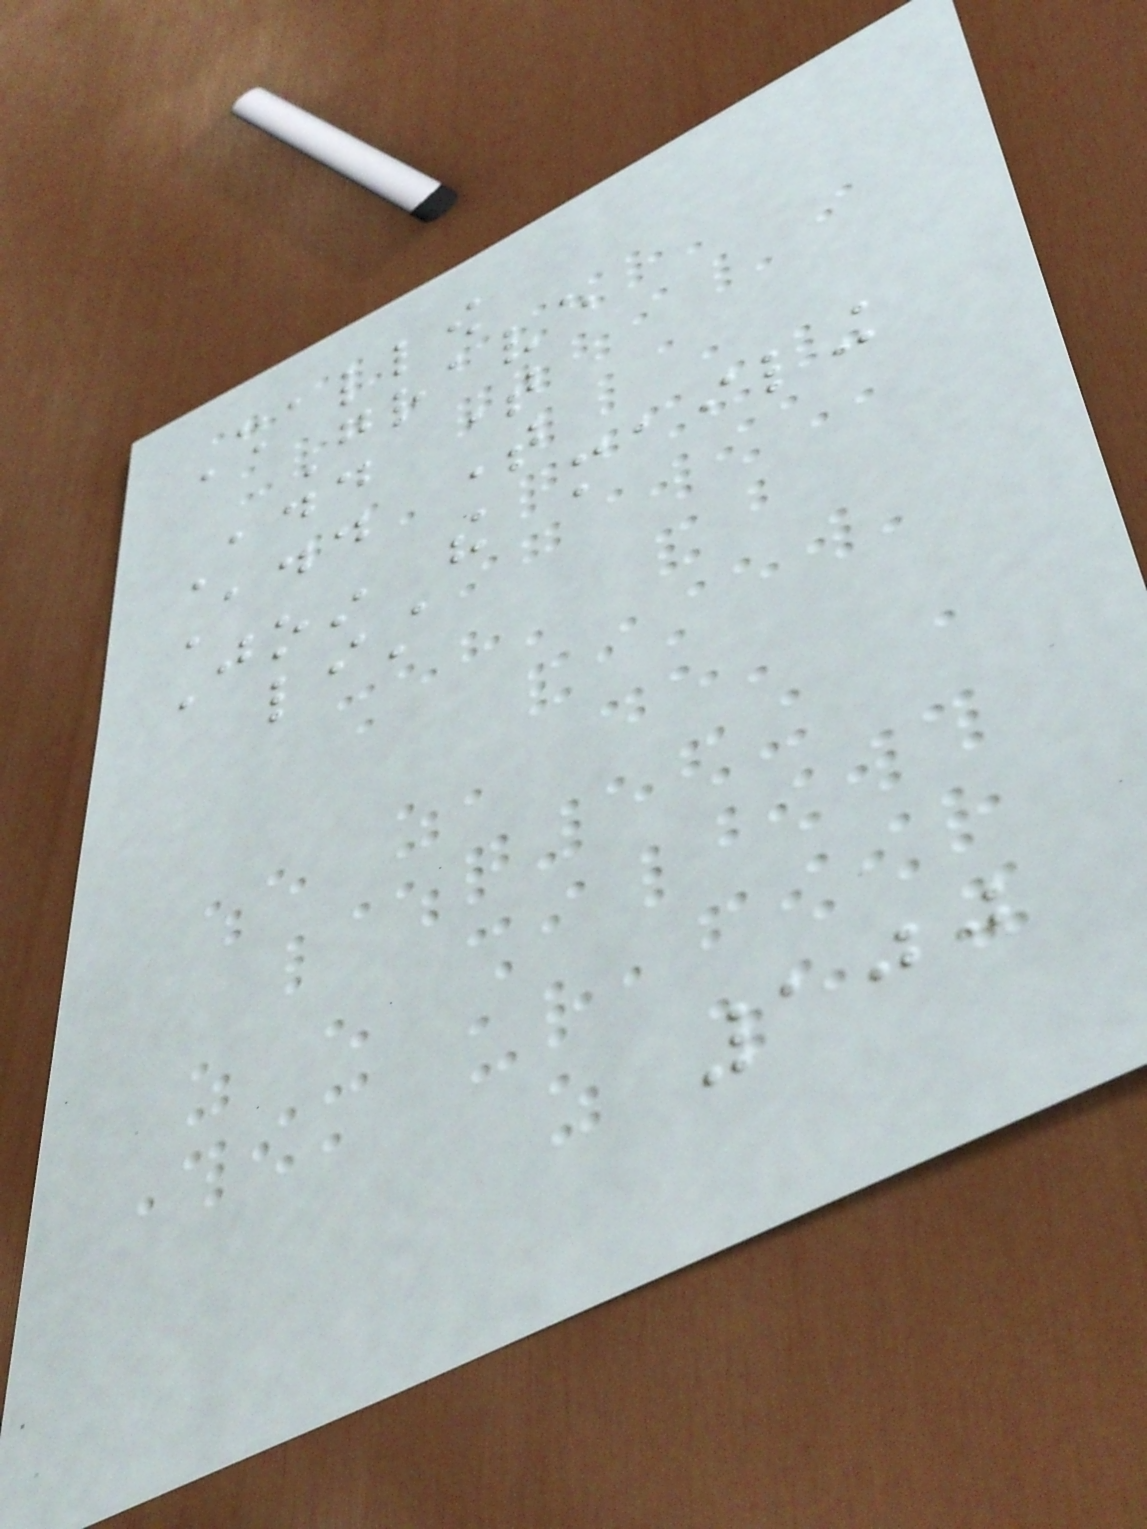Shallow
Grave
Add time
Add time
Join the mailing
list
100
